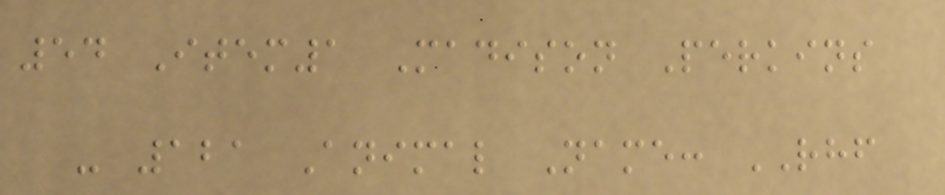54 Item1 Madison Perkins
- 121 Animal Name: RHF
